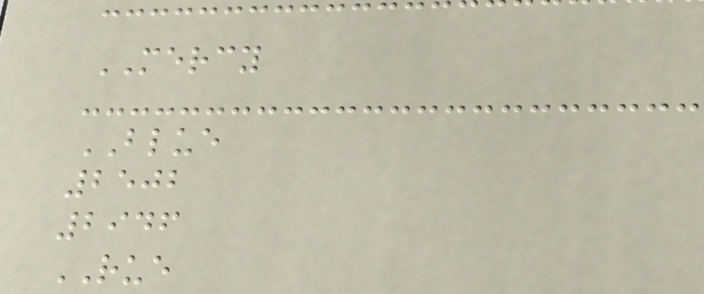MERCY
BLUE
2502
2946
RUE
